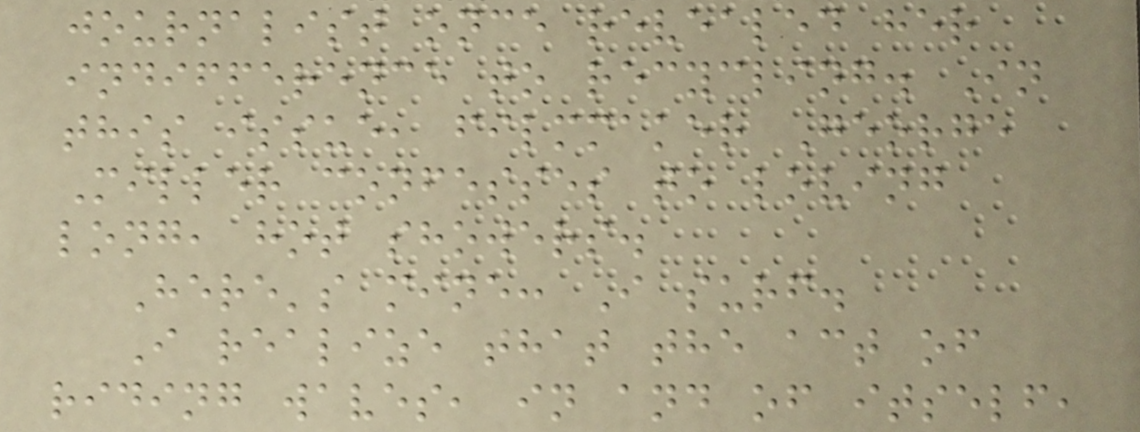journalist once revealed her
indifference to recycling. In
this issue, filmmaker George
Miller confesses to loving
long, hot showers.
Here's mine: I surf.
I realize that the act of
riding waves, in and of itself,
